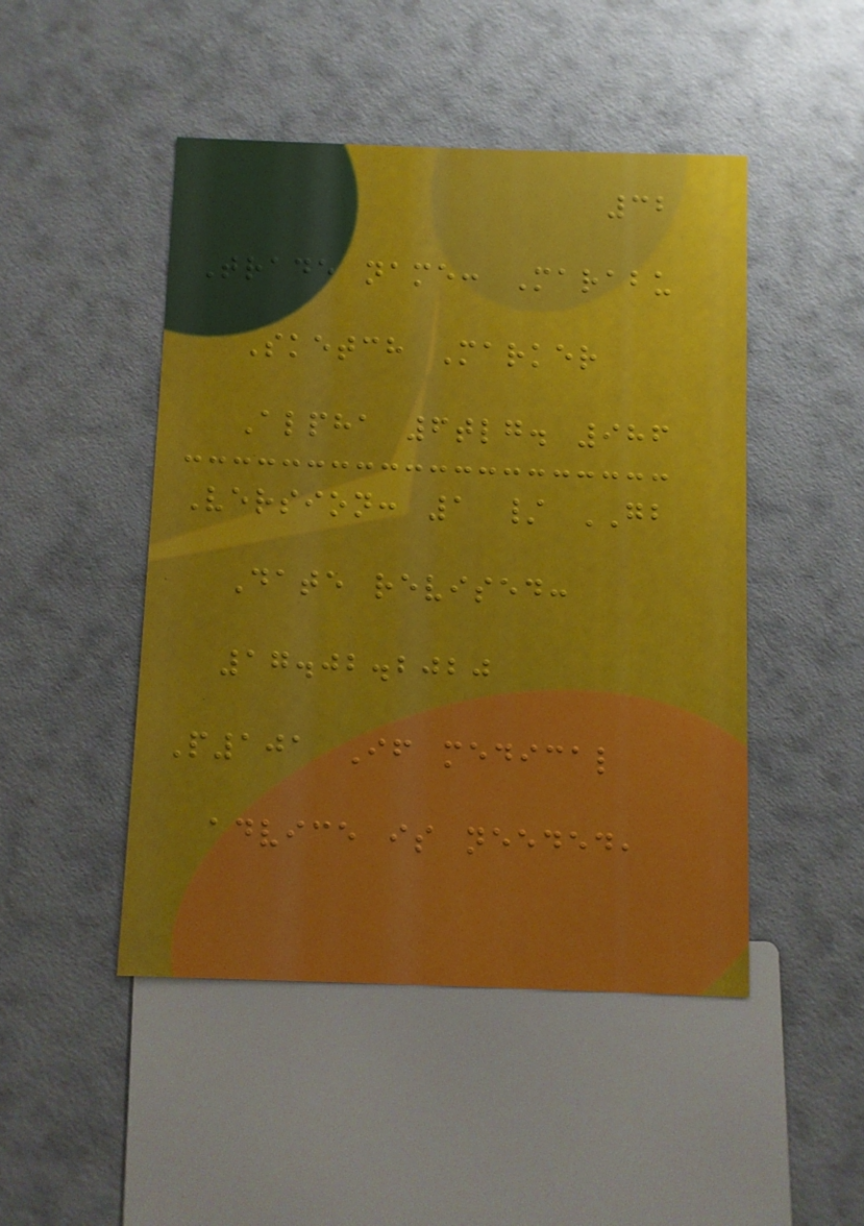32
Trade name: Marabu
Sketch Marker
Alpha 6tlg. 986
Version: 1 / GB
Date revised:
17.02.2020
P101 If medical
advice is needed,
